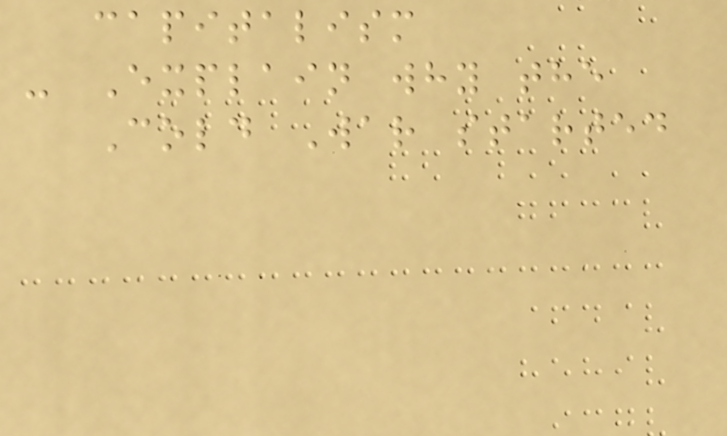capitalism
- Explain why the
Cold War started
